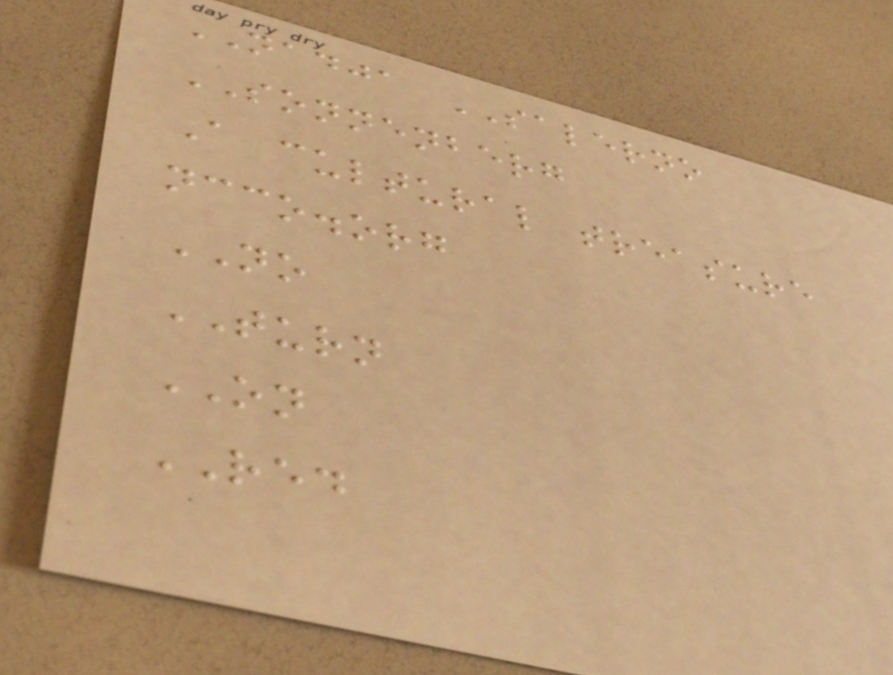NADJA SALERNO
SONNENBERG
A cultural treasure
ncco.org
NO
TURN
ON
RED
